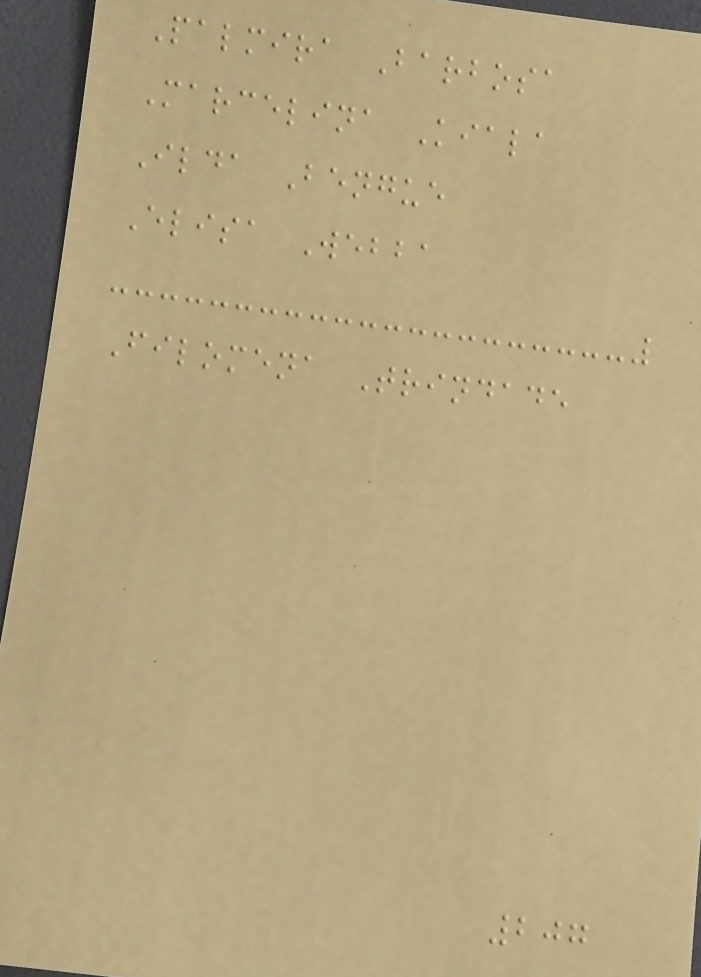Palmira Barbosa
Marcelina Kiala
Ilda Bengue
Elisa Webba
Filomena Trindade
207
